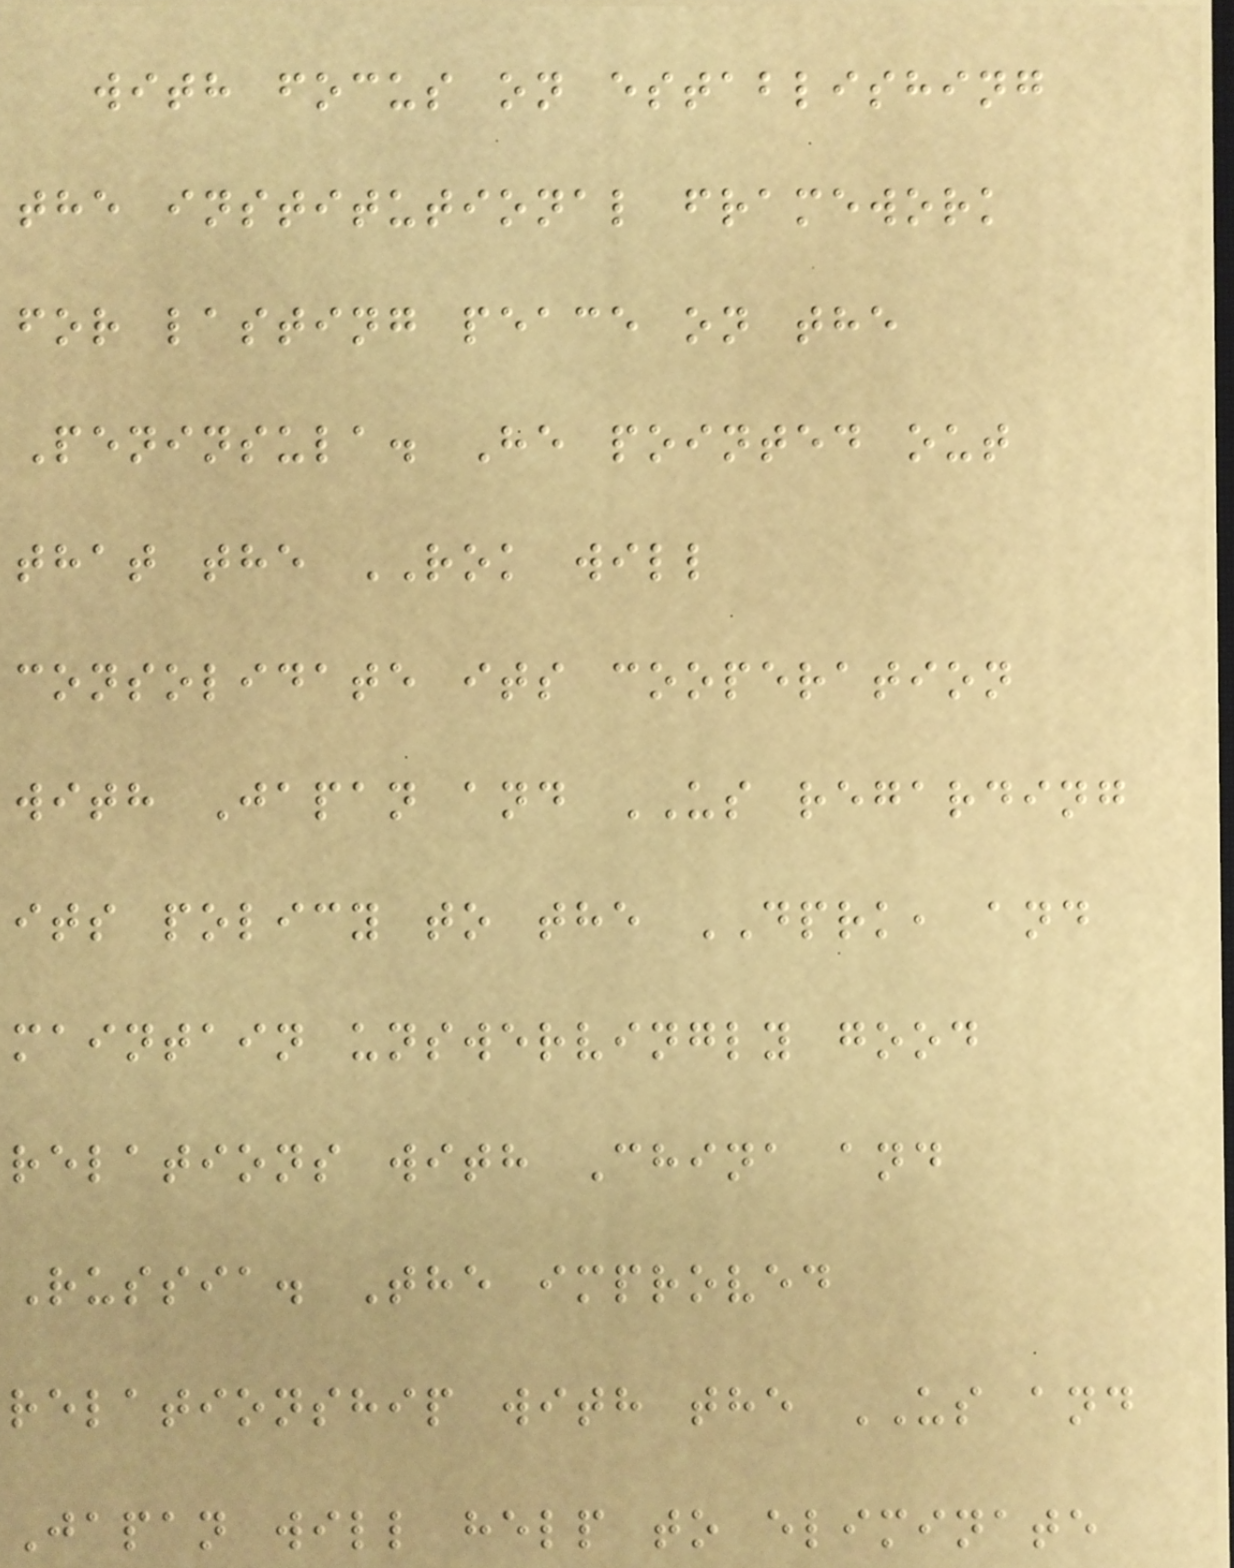with focus on establishing
the institutional framework
for lasting peace on the
Peninsula. He pointed out
that the ROK will
consolidate its cooperation
with Japan and US regarding
its policy to the DPRK, and
maintain unswervingly good
relations with China and
Russia. The improved
relationship with the US and
Japan will help to eliminate
